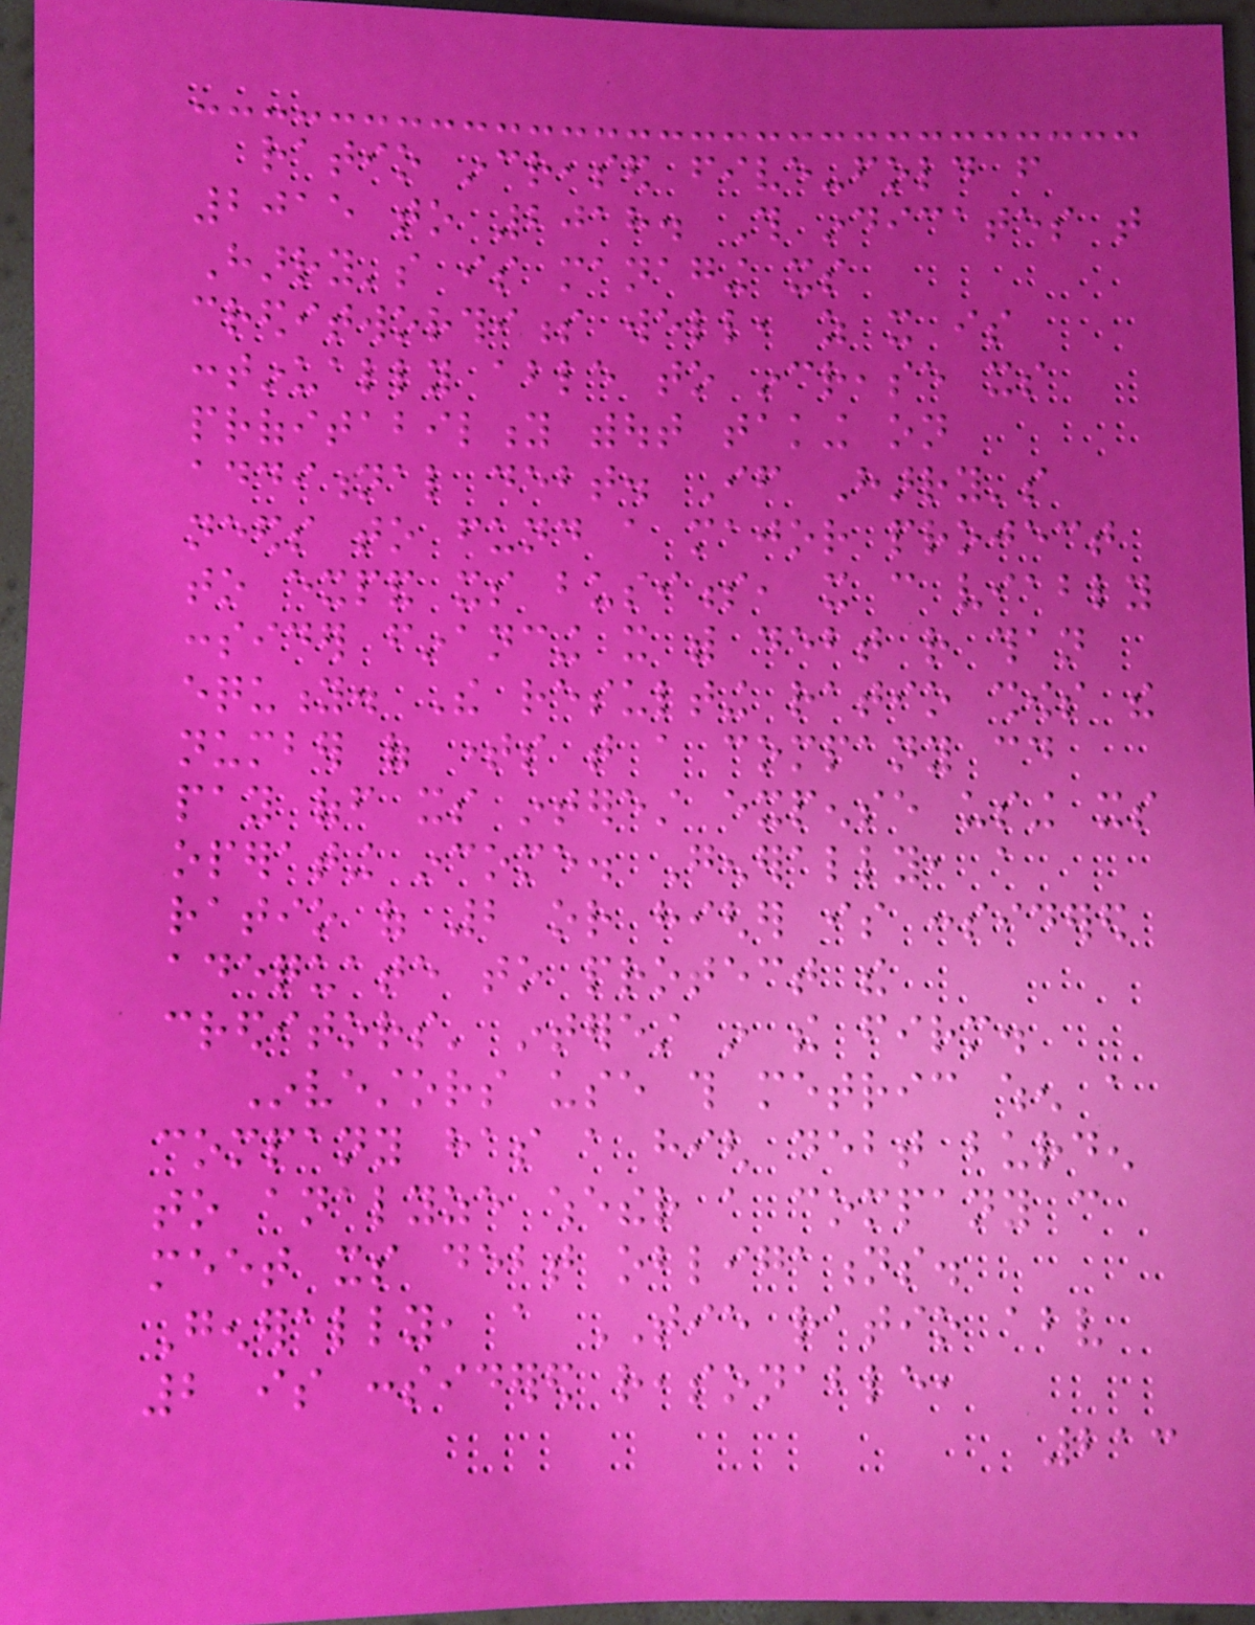ratio increased five-fold from
2015 to 2018. This indicates that
Harry's is managing its
creditworthiness well, as it is
continually able to increase its
profitability without taking on
additional debt. If Harry's
needs to fund a major project
to expand its business, it can viably
consider financing it with debt rather than
equity. The resulting ratio shows the
number of times that a company could
pay off its interest expense using its
operating income. Generally, a
ratio of 2 or higher is considered
adequate to protect the
creditors' interest in the firm.
Investors use this metric when a
company has a high debt burden
to analyze whether a company can
meet its debt obligations.
Generally, a TIE ratio above
2 is considered reasonable,
213
